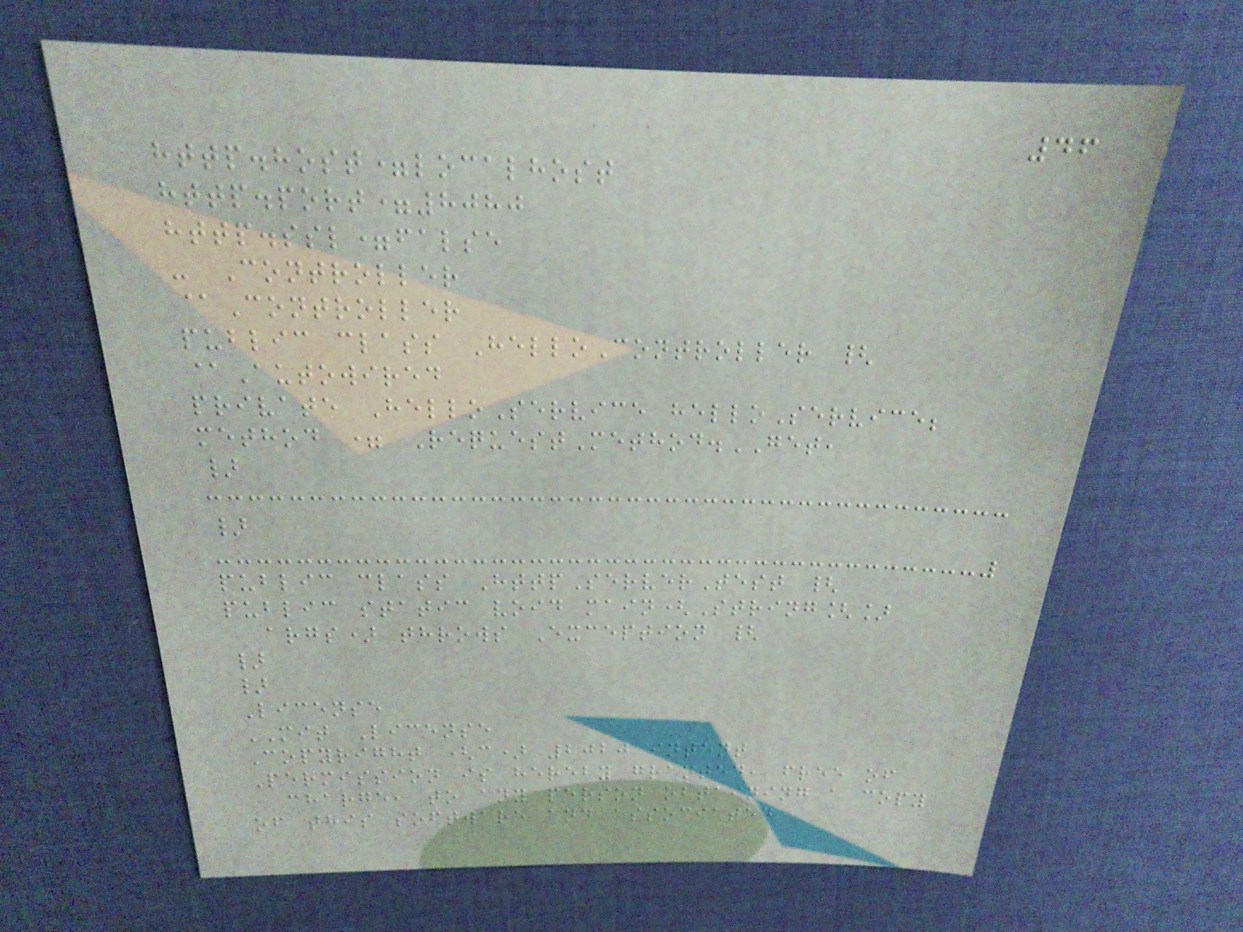46
http.host=localhost
http.port=8080
http.ssl=false
- Controller
@Controller
public class HelloController {
@Autowired
private HelloService helloService;
method = RequestMethod.GET,
}
}
public class HttpServerTest {
public static void main(String[]
args) throws Exception {
}
}
License
MIT License
Copyright (c) 2020 intent
Permission is hereby granted, free of
charge, to any person obtaining a copy
of this software and associated
